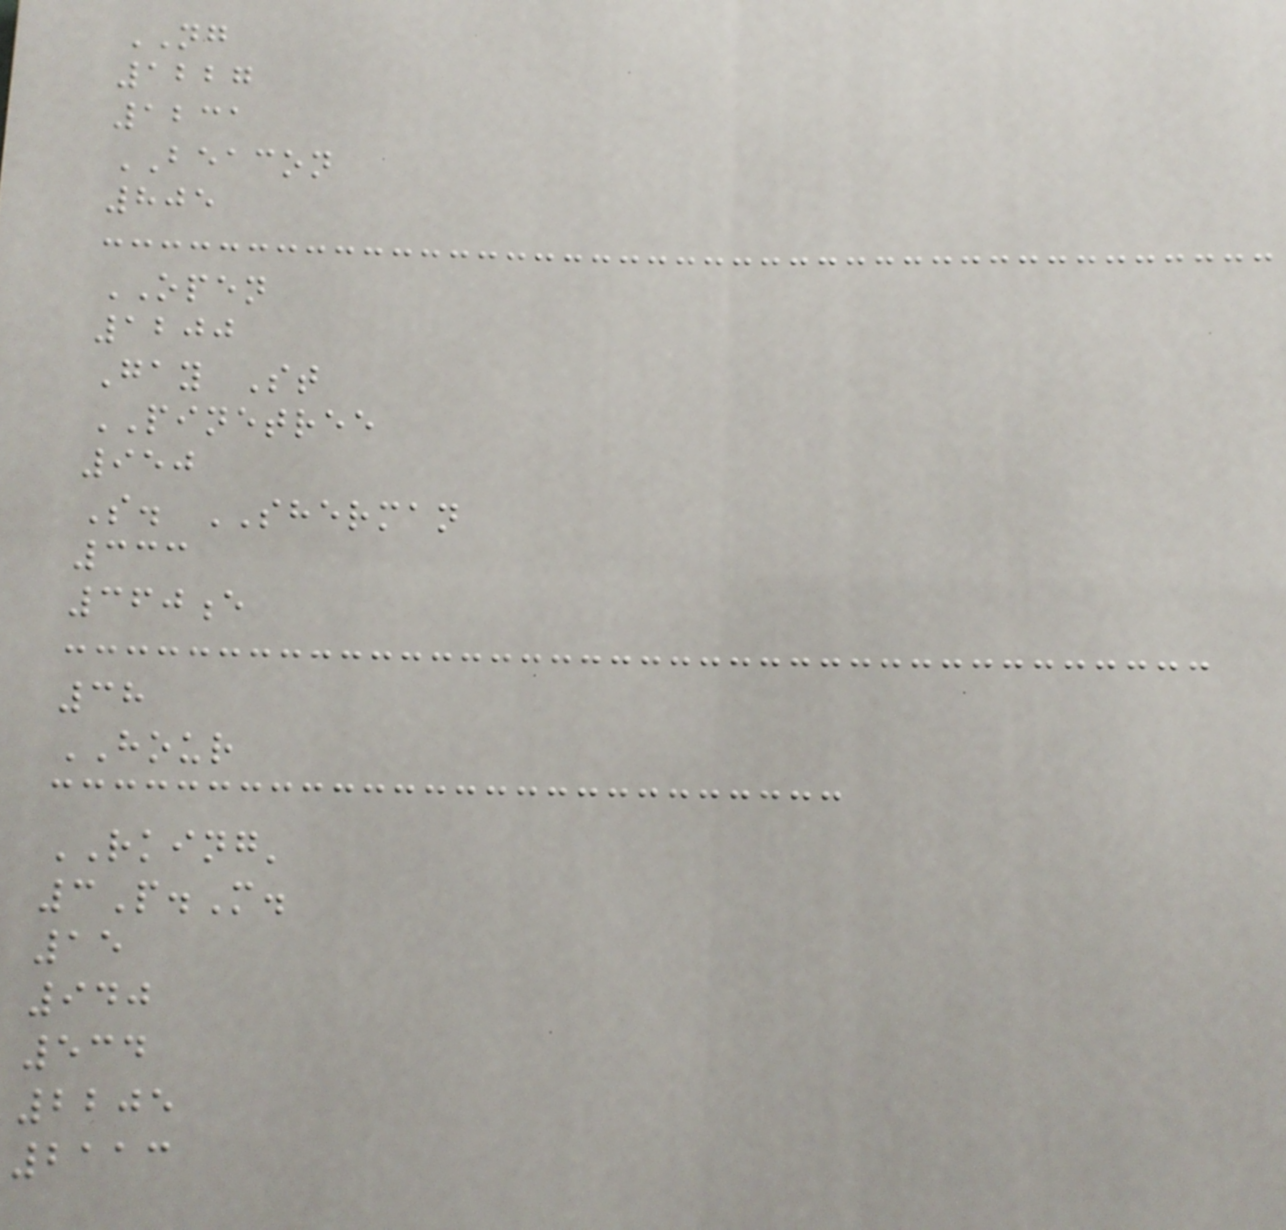NG
1227
1231
BEACON
805
OPEN
1200
Gay St
PINETREE
950
S. SHERMAN
333
360e
38
HOUR
RKING'
3P.M.
15
940
534
2205
2113
